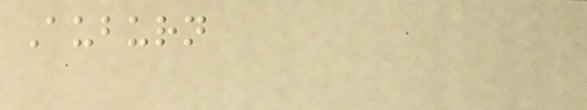Auburn
